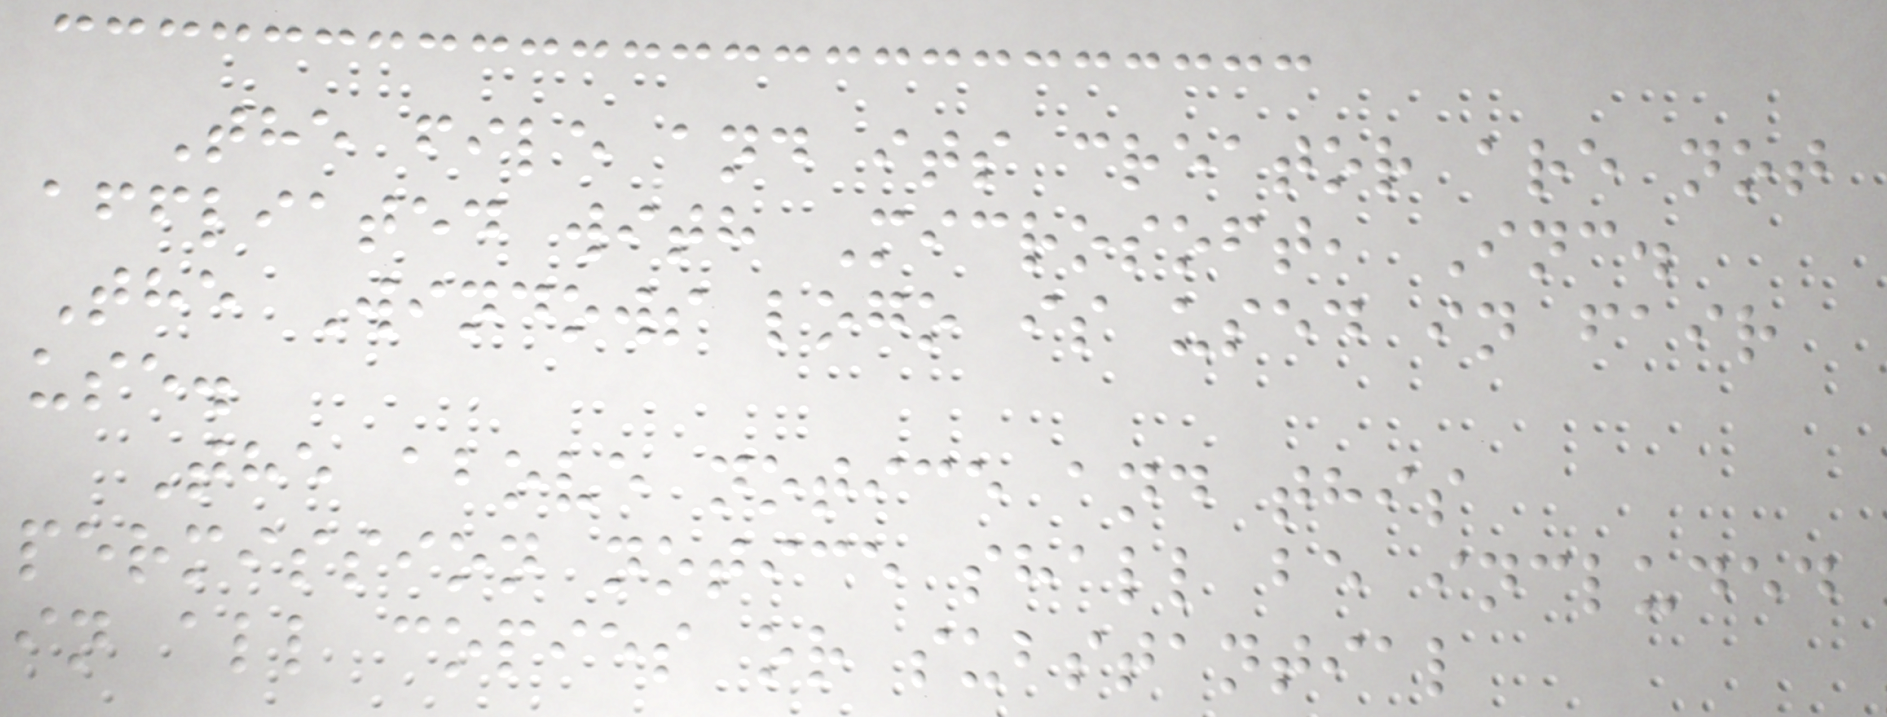The file and its creator are not
affliated with Microsoft, Inc.
The Windows logo is used in fair
use.
The above notice and this
permission notice shall be included
in all copies or substantial
